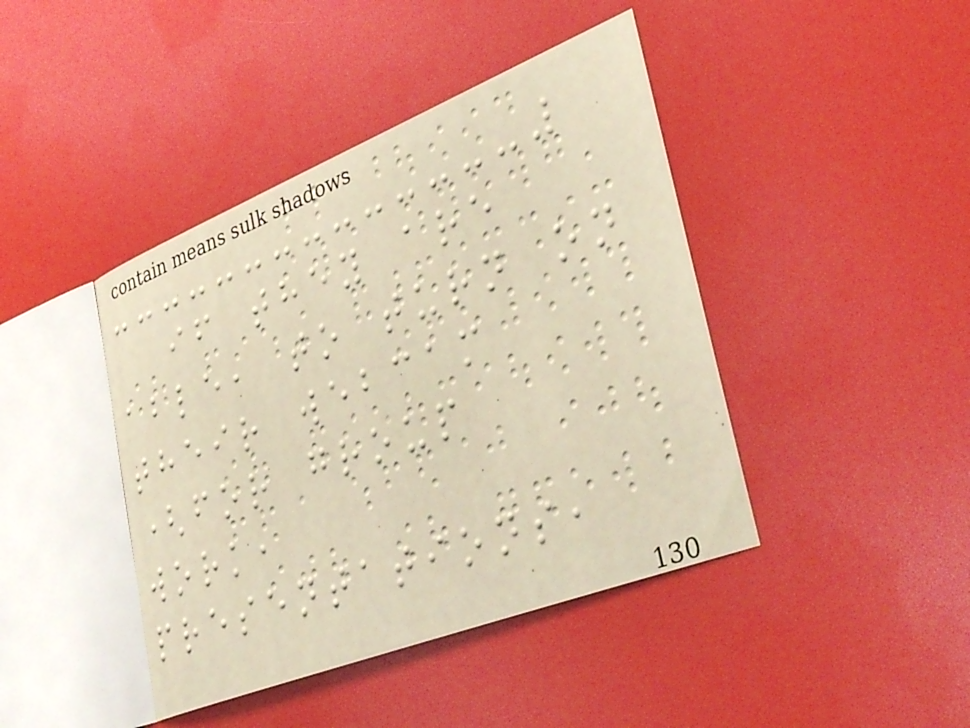if they are
able, to turn on
their webcam
(for group
work,
presentations,
